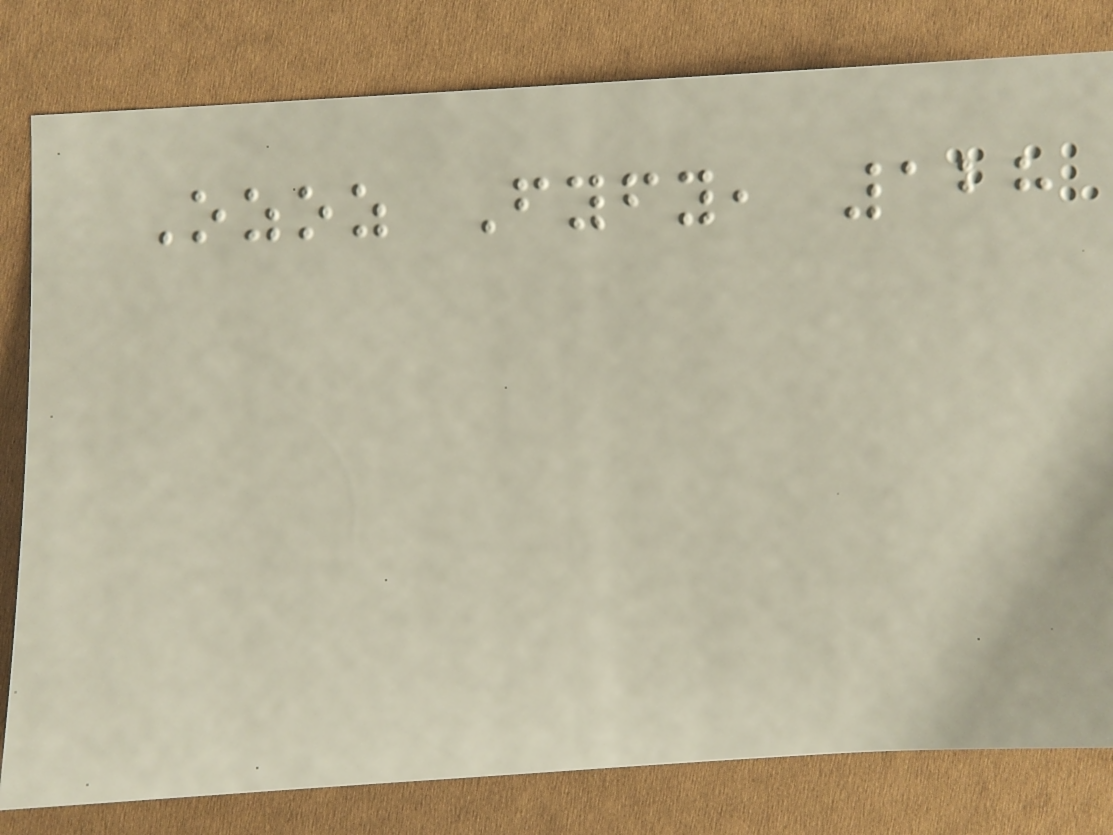Ozoz Fyfy, 128
